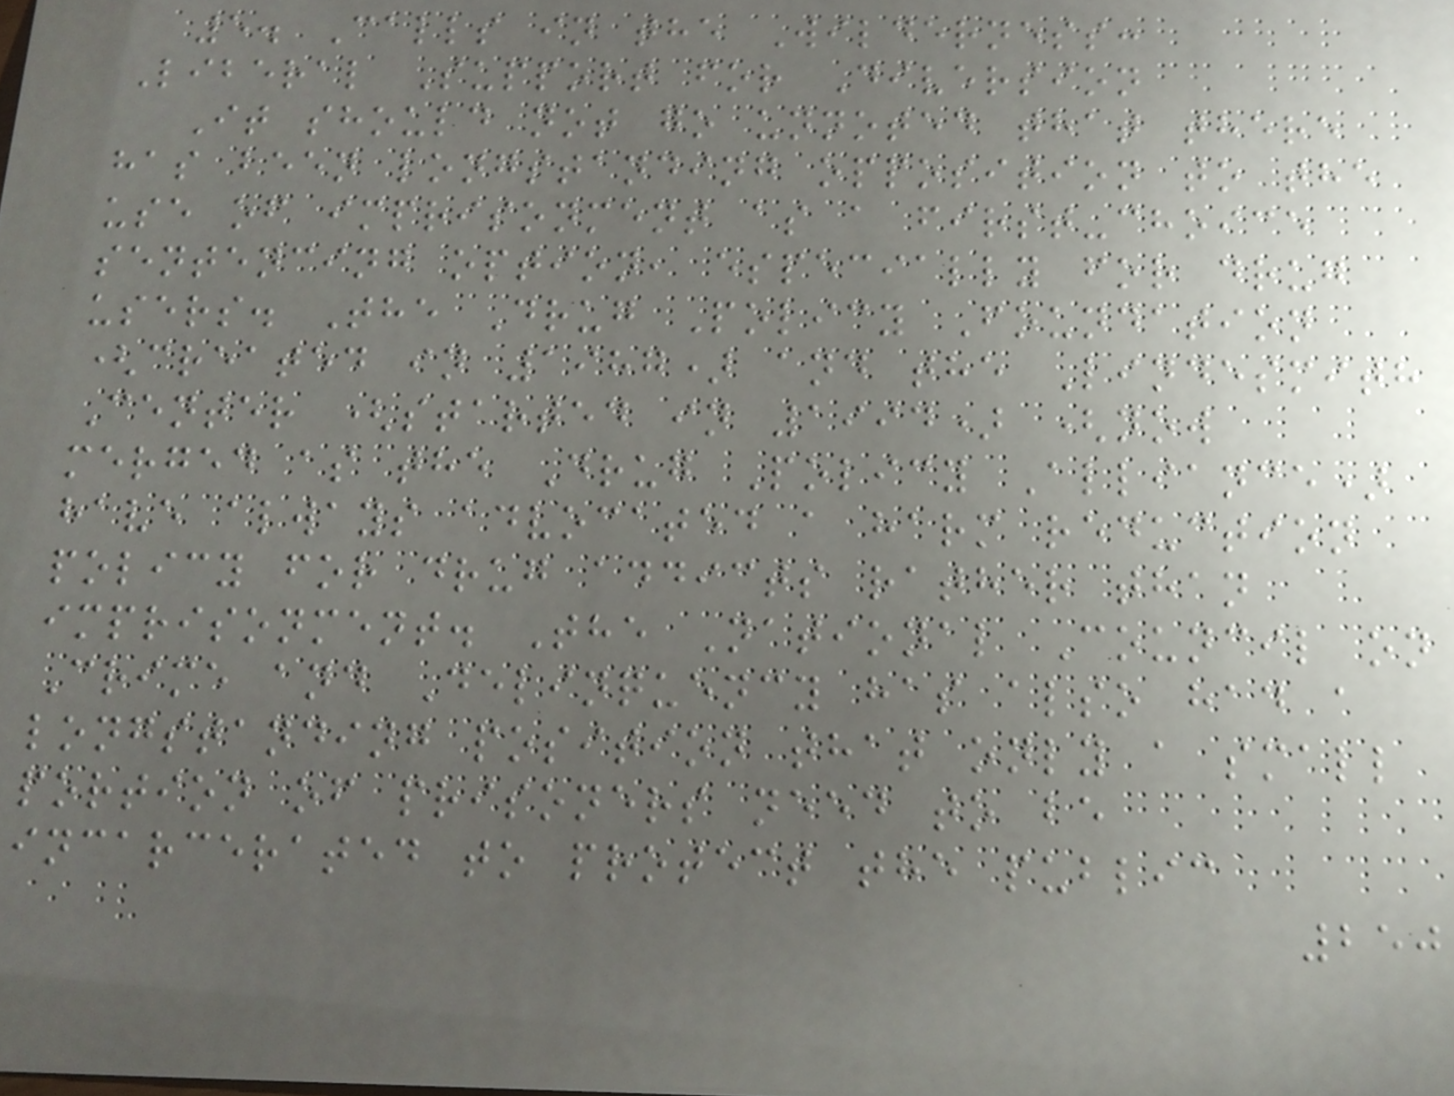5. Calls in the Wilderness:
Liberal Support for Diversion
It should not go unnoted that there
has been longstanding opposition to the
use of imprisonment as a first-choice
sentencing option, especially for drug
users. The Drug Policy Foundation
(created in 1987) and the Lindesmith
Center (started in 1994) (now
merged as the Drug Policy Alliance)
have always advocated a harm reduction
policy for drug addicts rather than
imprisonment. The National Council on
Crime and Delinquency has also had a
longstanding position that only a small
portion of prisoners need to be
incarcerated to protect the public
250
